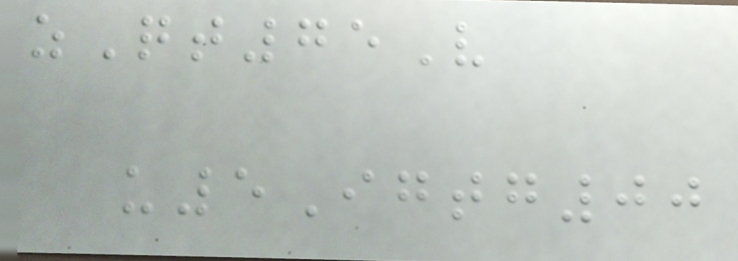zQt75V
u5Igtg00
